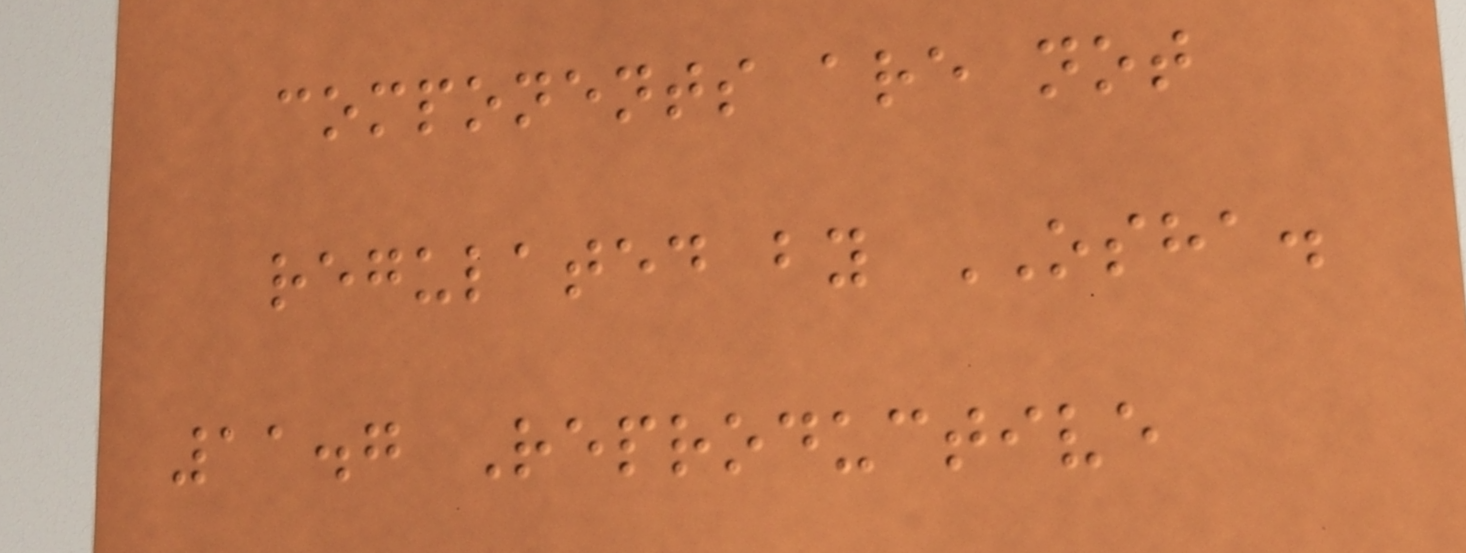components are not
regulated by OSHA.
11.7 Reproductive
